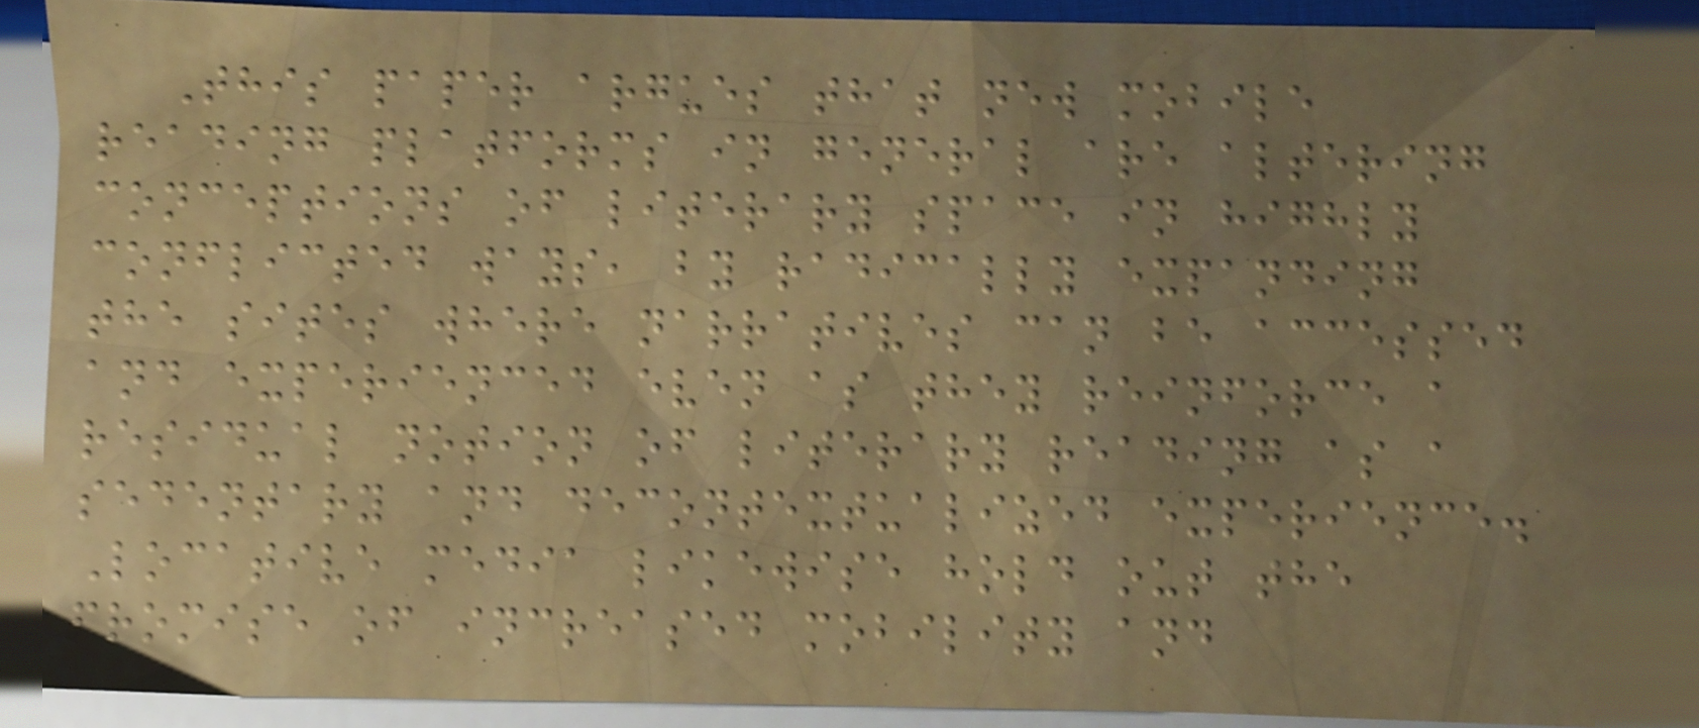This paper argues that new mobile
reading platforms in general are altering
conceptions of literary space in highly
conflicted ways, by radically expanding
the sites where narratives can be accessed
and experienced even as they reinforce a
residual notion of literary reading as a
sedentary and decontextualized experience.
Locative media likewise hold out the
promise of increased mobility and
